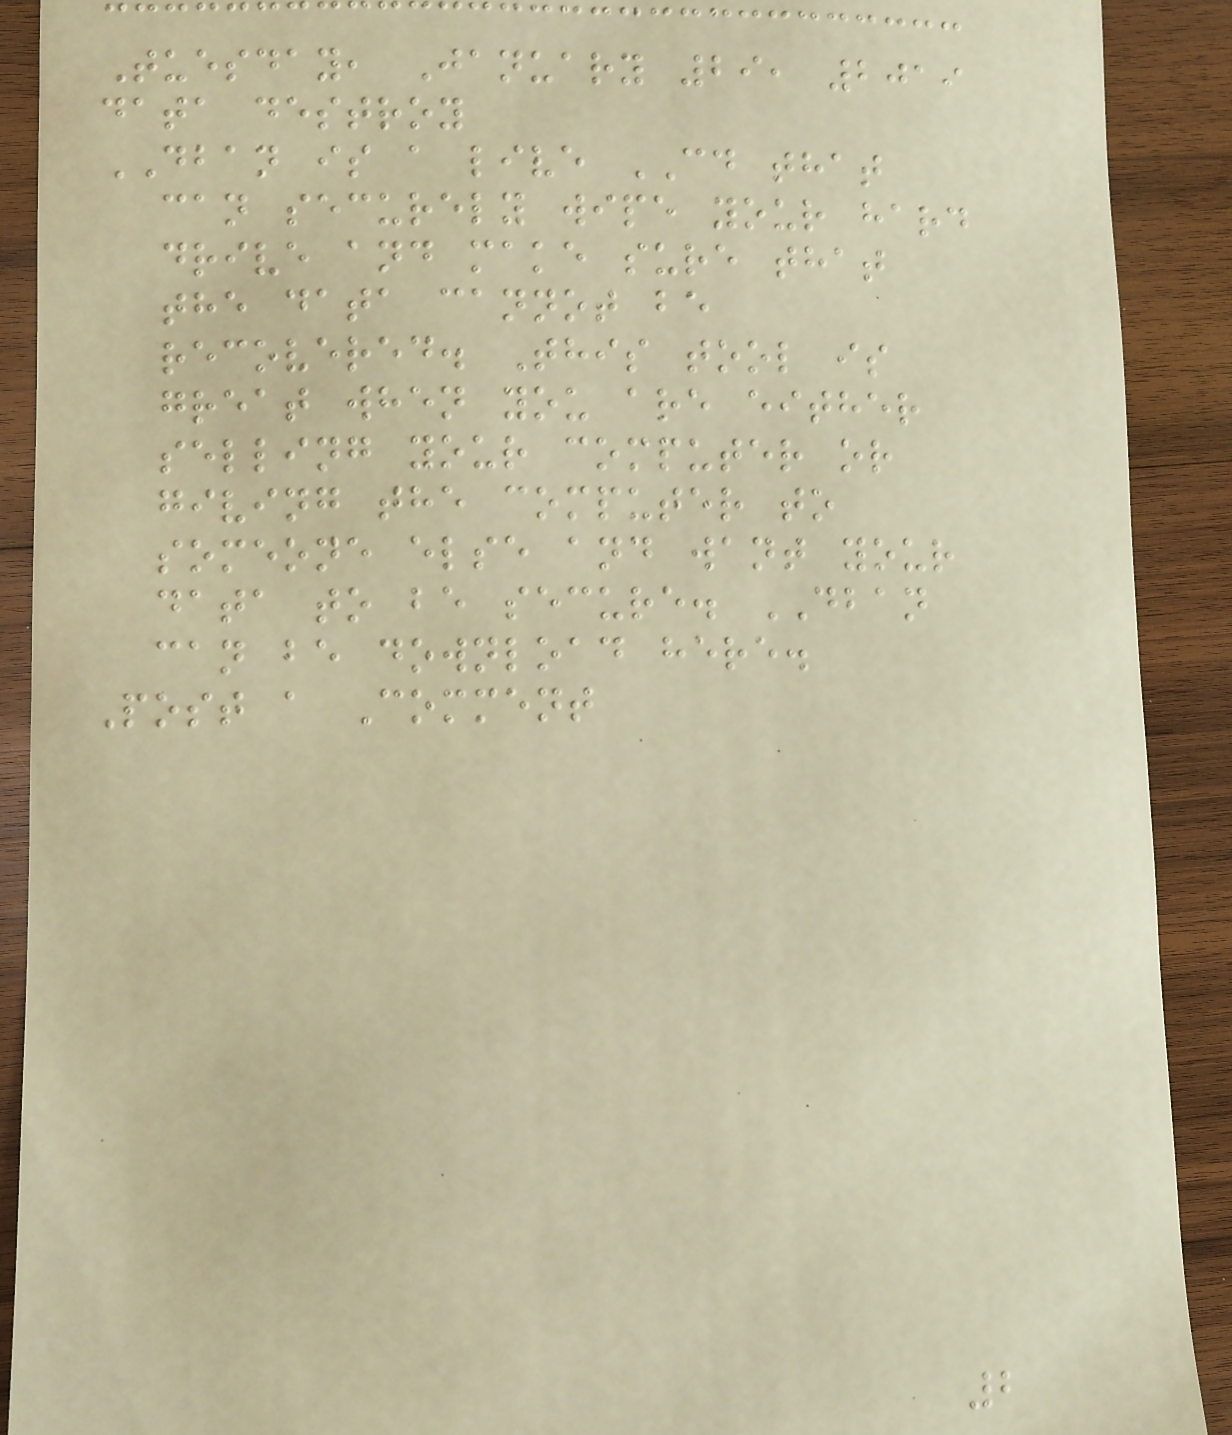Tuesday, January 29, 2019
data destroy
DBAN is a live CD that
can securely wipe your hard
drive and make sure that
the data cannot be
recovered. This tool is
great when you are either
selling your computer or
giving the computer to
someone else and want your
data to be secure. DBAN
can be download here.
Post a Comment
2
